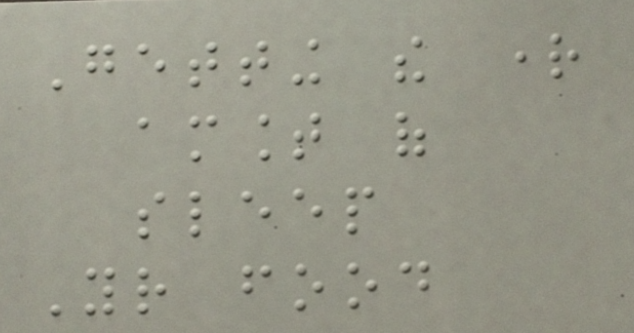Getting the right
amount of
sleep
Your food
